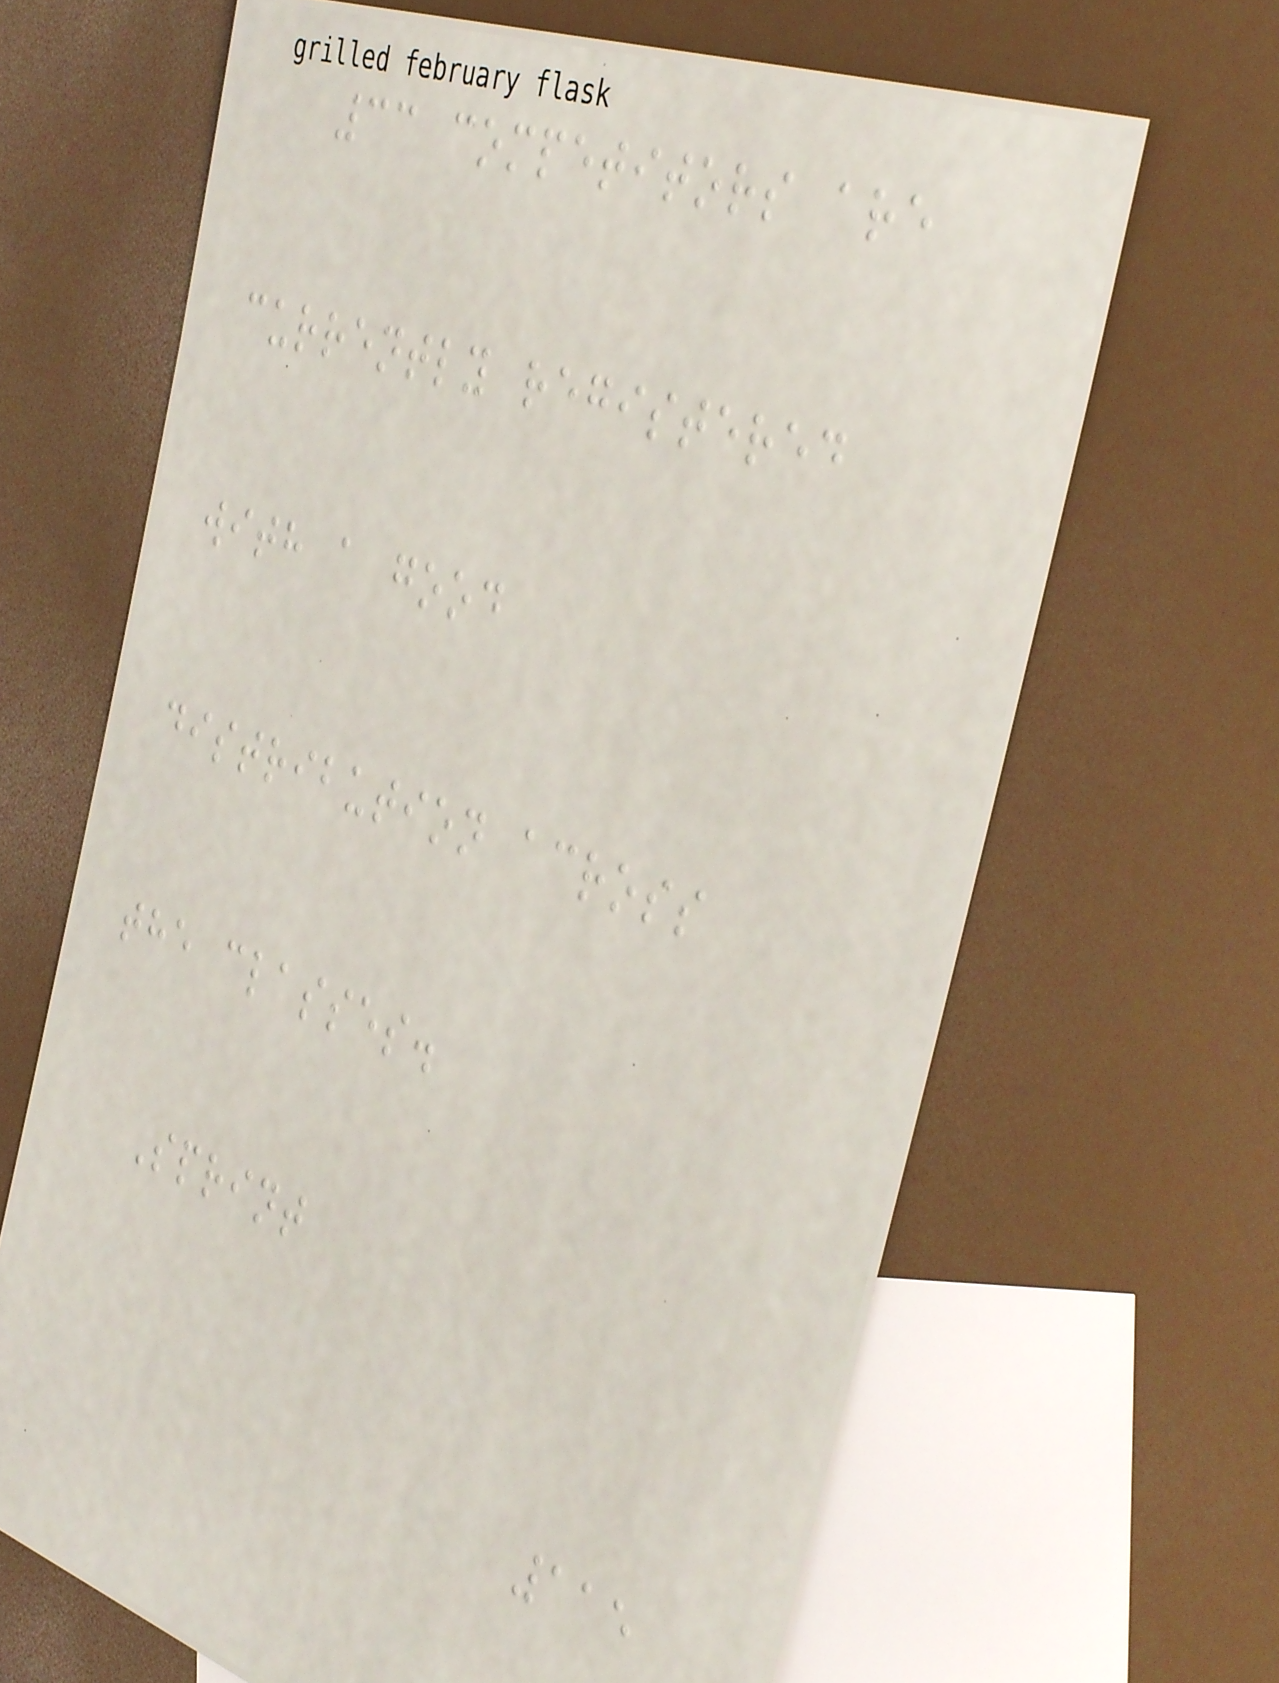33 competitors are
currently registered
with a good
distribution across
the classes.
Sprint
115
